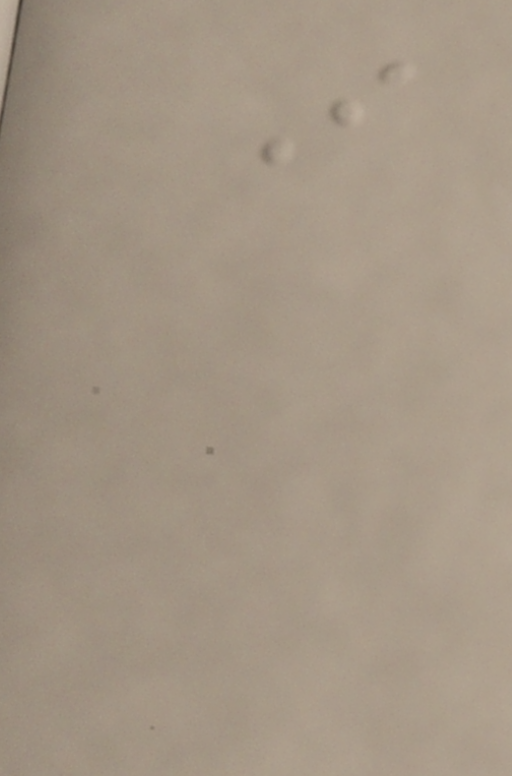I
